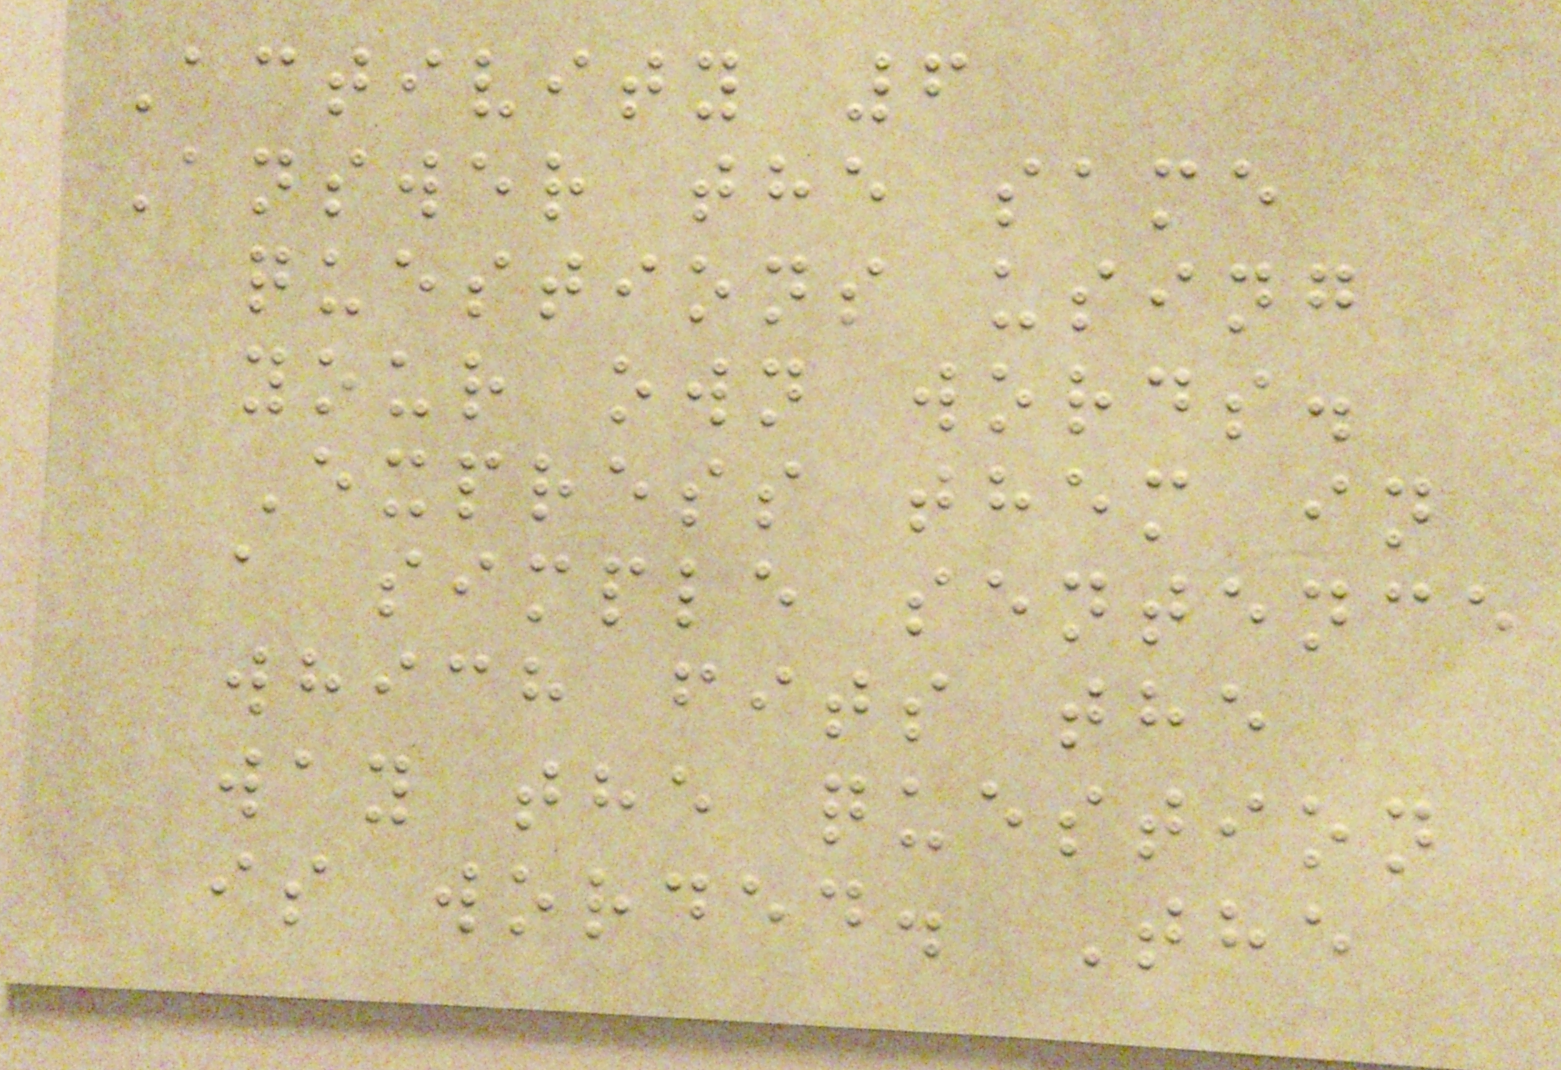Activity 6
Answer the same
questions using
your own words.
Express them in
a simple sentence
which fits the
way the question
is worded. The
